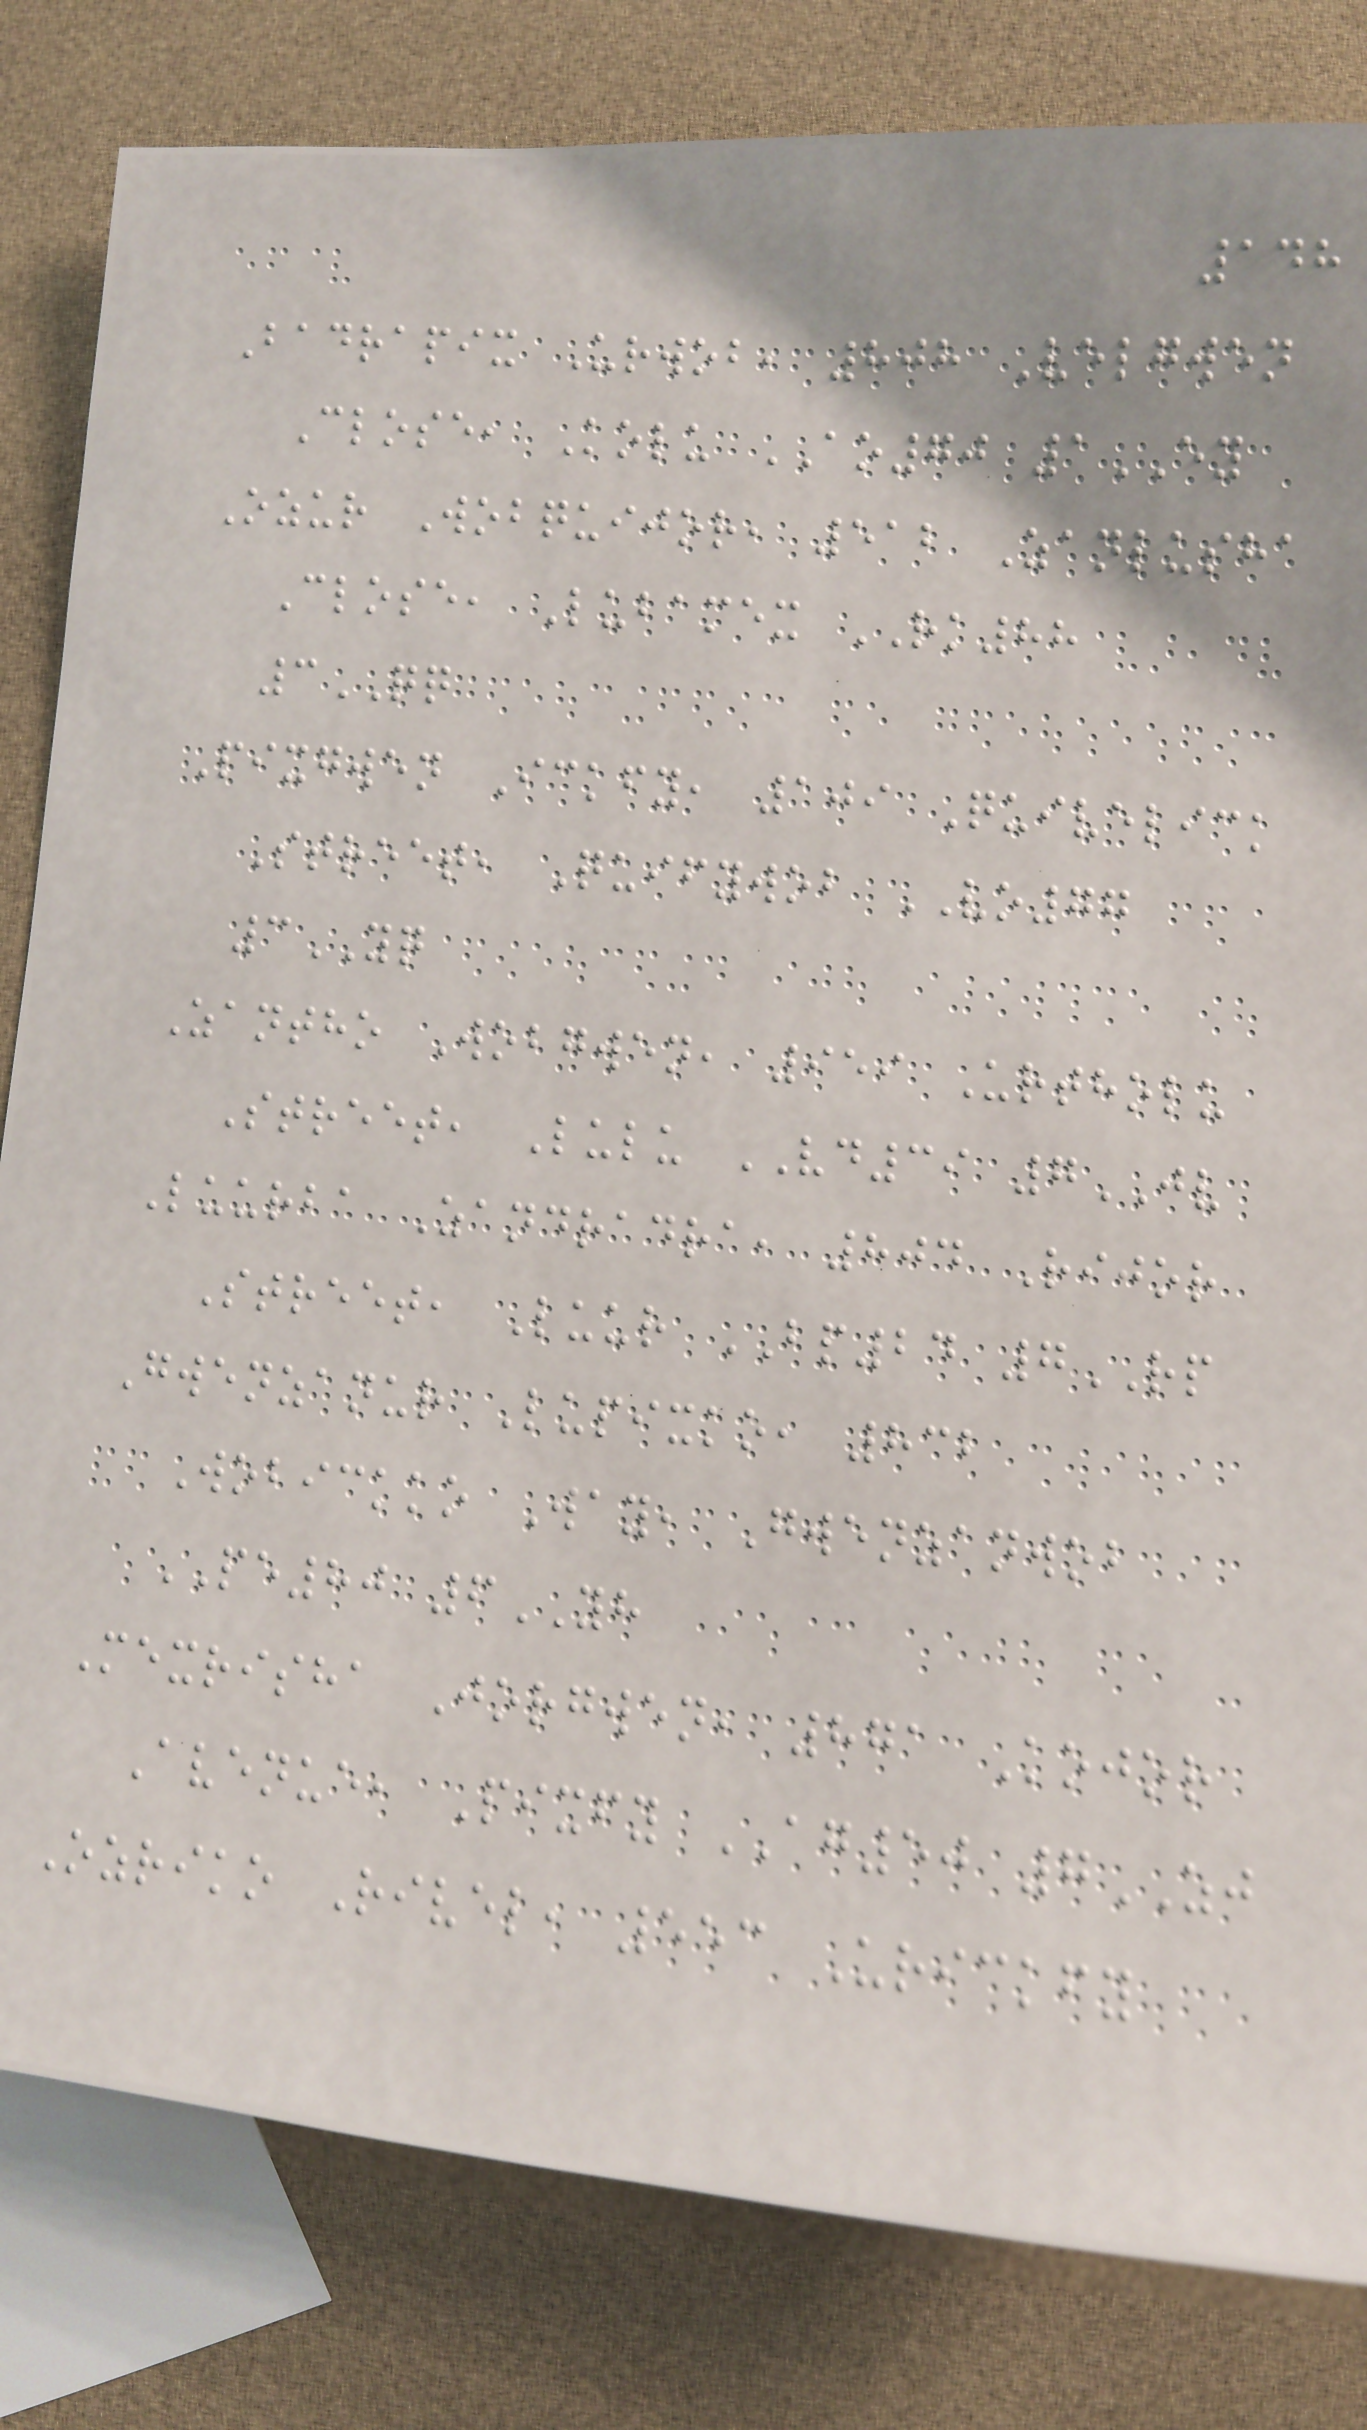148
Badrapix Urwob, 808 Velgwen
Close, Kolu AO70 1EY
Ozur Wobquijor, 512 Zanlusha
Close, Lubamex RK88
3QQ
Pixgwen Ickfy, 109 Quivelick
Street, Quifywob VO77
3YQ
Zantho Wobgwen, 959 Urtholu
Street, Lulu VD39 7JV
Luurba Zandradra, 804 Rijor
Street, Luur BP24 7RP
Gwenzanur Lupixko, 832
Wobickko Way, Gwenzanwob
PE80 6YH
Mexrisha Jorgwen, 871 Kojor
Avenue, Pixfy AG50 7ZJ
Ozriko Rivel, 553 Urickfy
